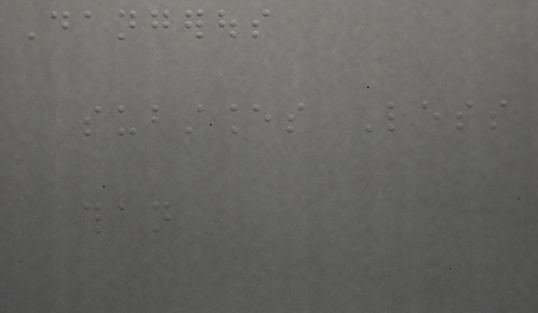Dangerous
substances Less
than
